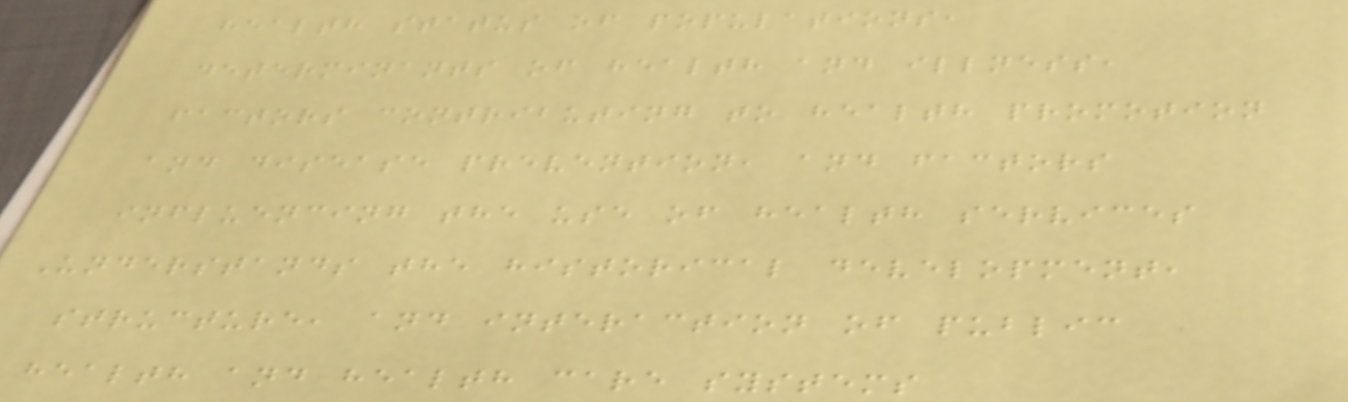health status of populations,
determinants of health and illness,
factors contributing to health promotion
and disease prevention, and factors
influencing the use of health services
Understands the historical development,
structure, and interaction of public
health and health care systems
